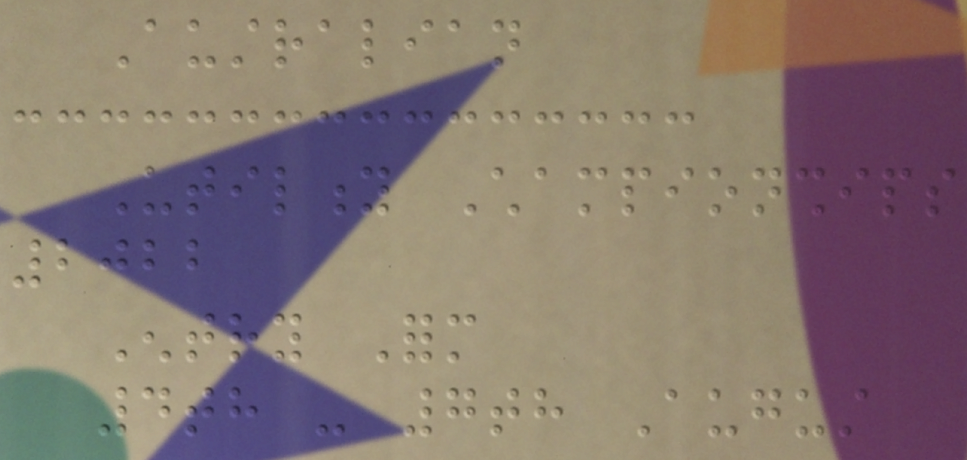Australian
Utility Championships
2022
Entry Form
4th - 7th August
